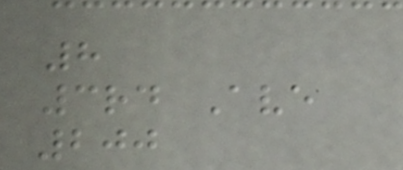8
3rd Ave
200
